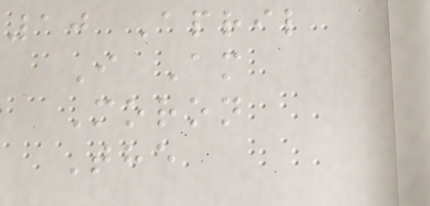10 April
I Am
Moron
The
